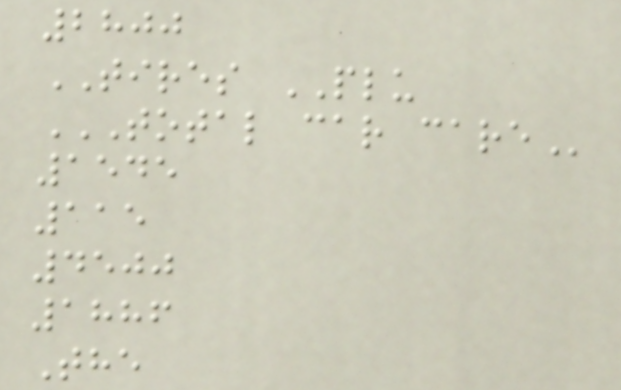2800
TIRES PLU
TOTAL CAR CARE
1545
115
4500
1886
The
